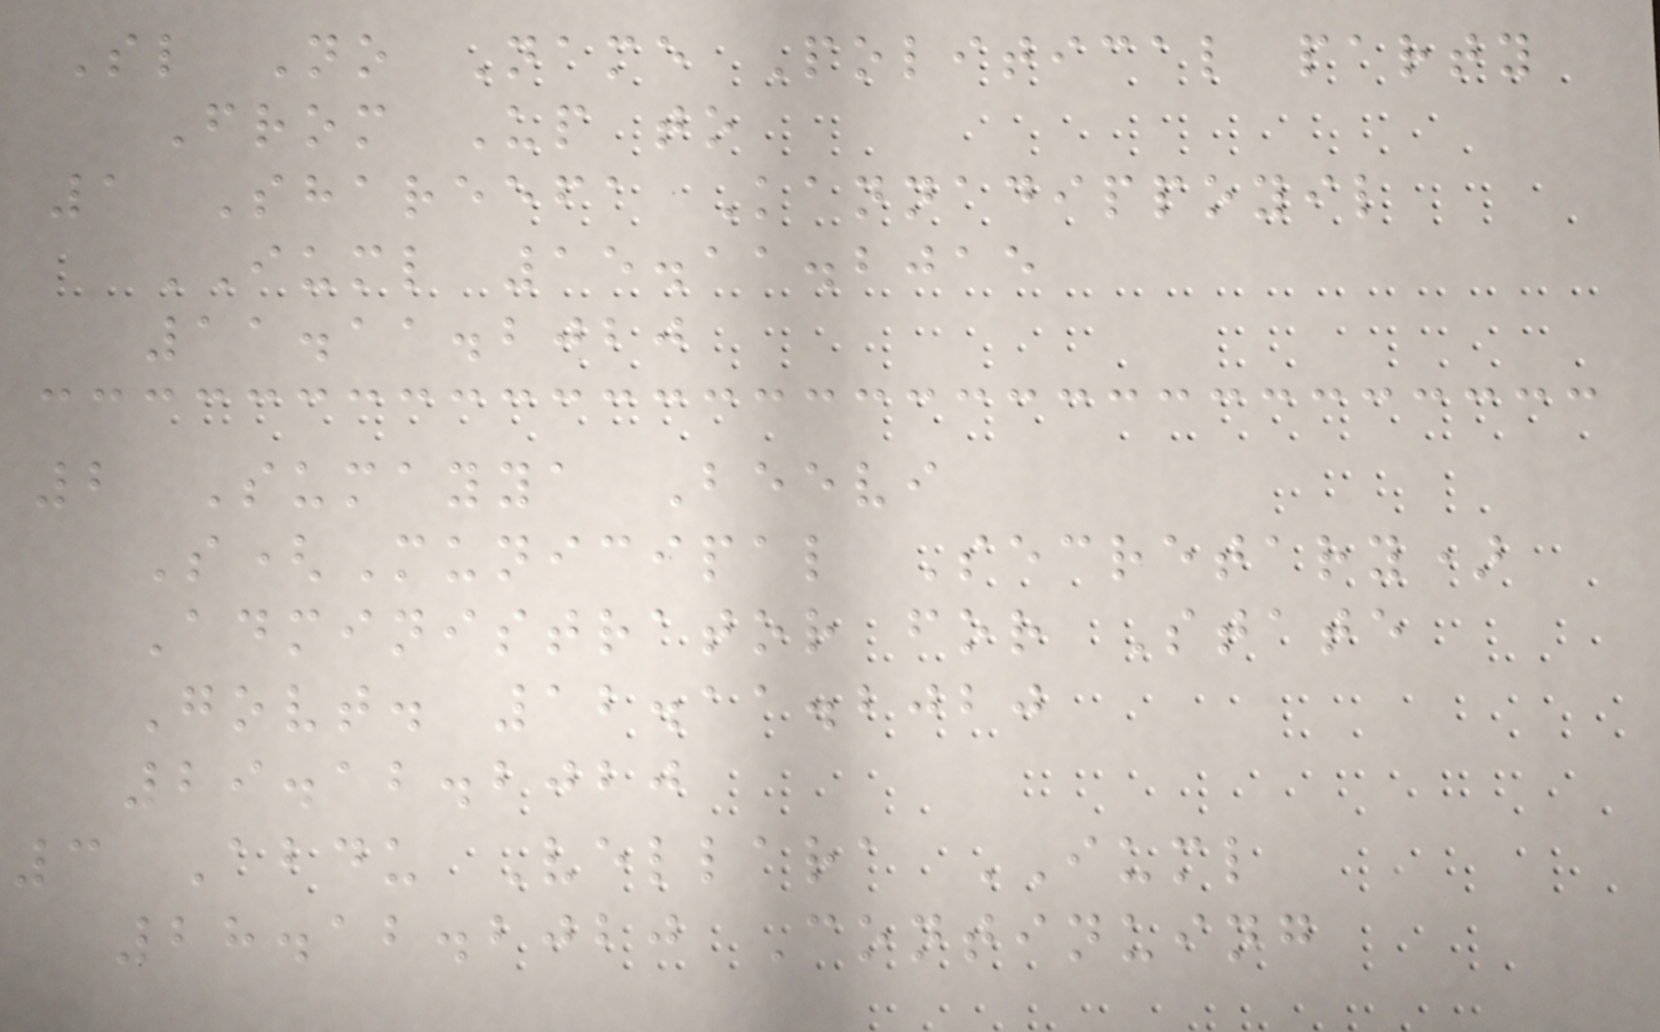Sl No Name Political party
From Up to
1 Shareefa Kannadippoyil
IUML 15.11.2015
11.11.2020
2 Sumayya Beevi
S(Municipal Secretary)
Administrator for State
Govt. 12.11.2020
29.12.2020
3 Abdu Vellara IUML
28.12.2020 Continuing
